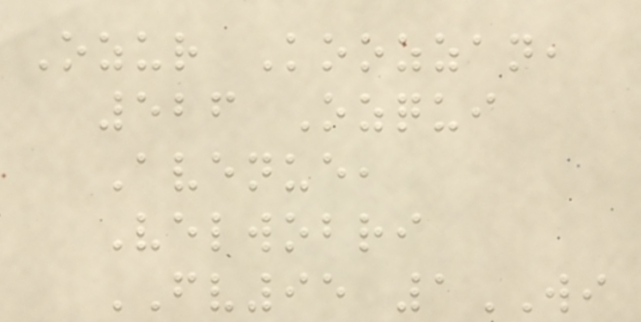Ozur Koozzan,
526 Ozqui
Avenue,
Velwobri
FV95 1WI
